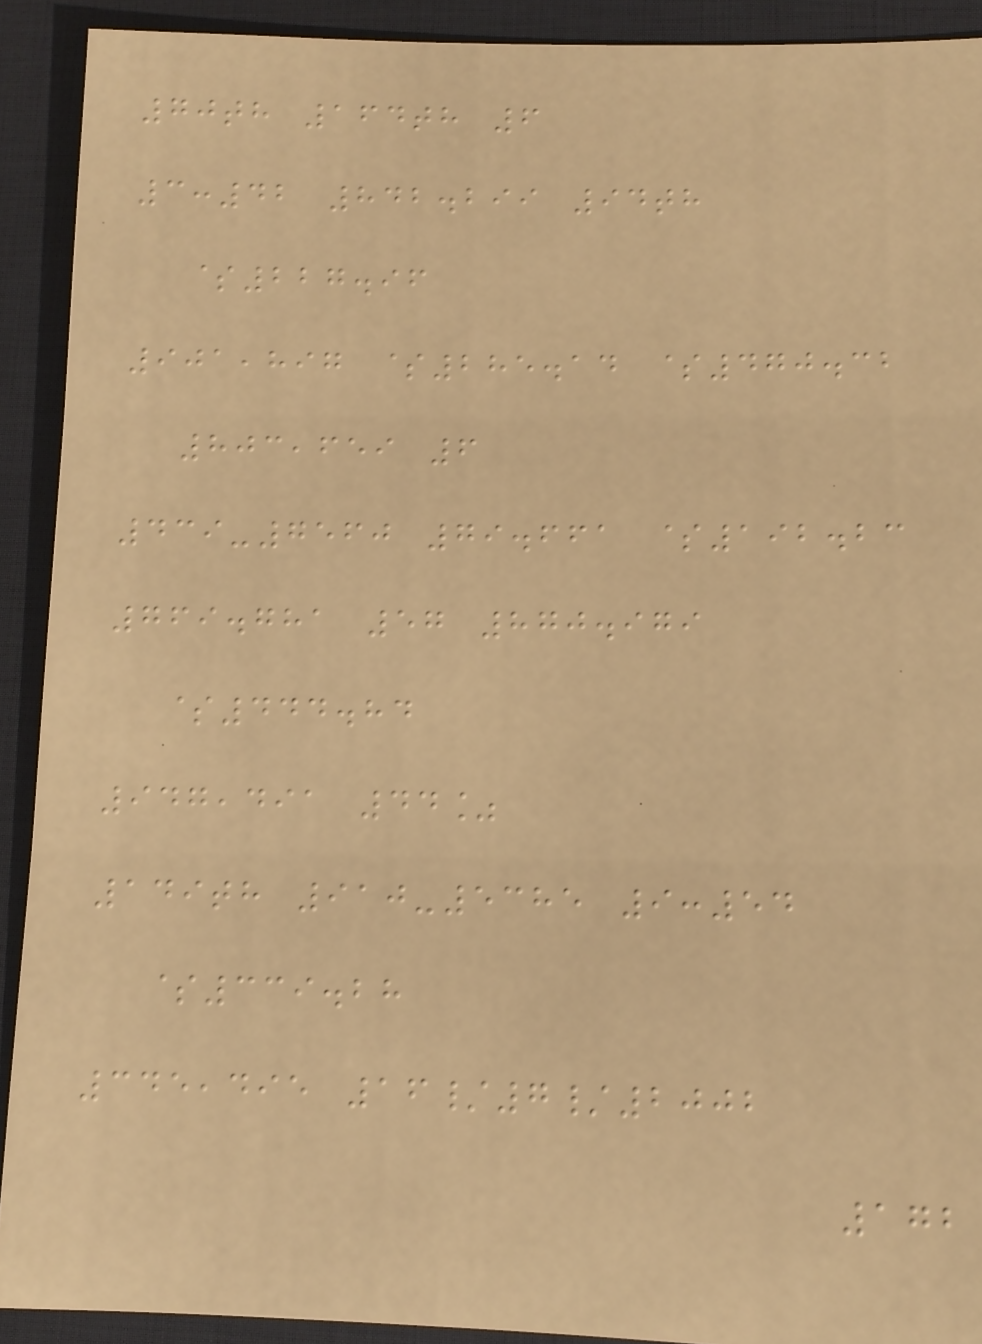70th 164th 6
3:42 842.299 94th
$227.96
901,897 $285.14 $470.32
803,659 6
439-7560 79.661 $192.23
769.781 57 870.979
$444.84
947,491 44%
149th 910-5385 9:54
$339.28
345,495 16/7/2002
172
